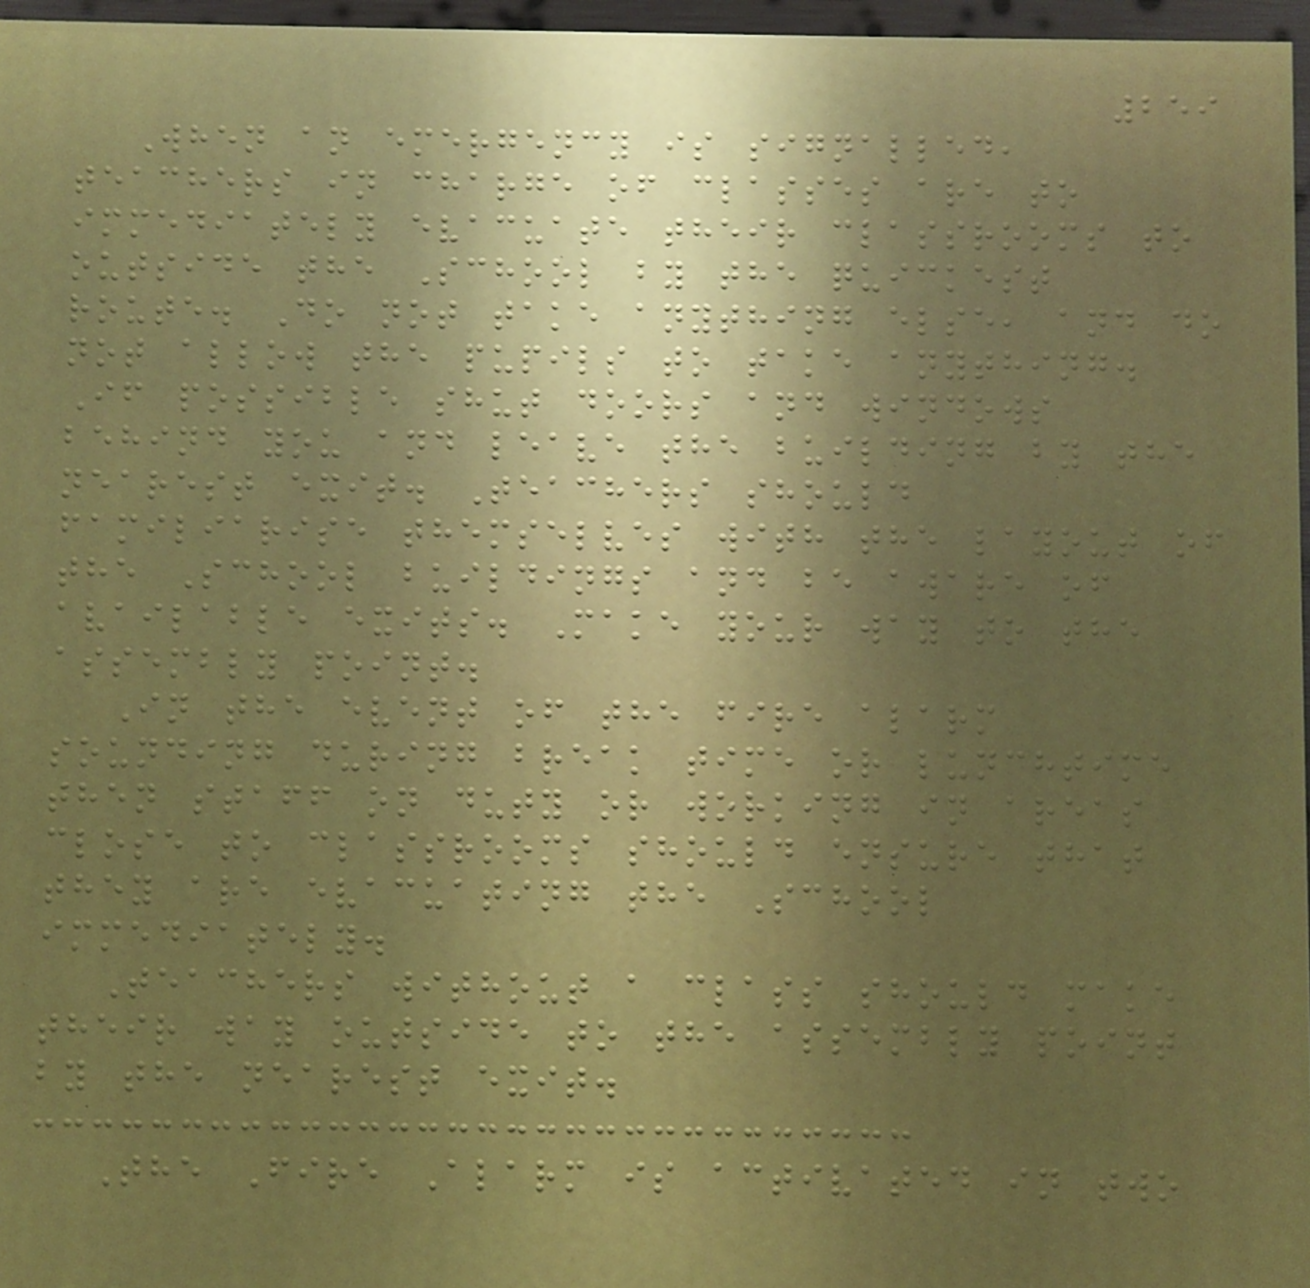259
When an emergency is signalled,
teachers in charge of classes are to
immediately evacuate their classrooms to
outside the School by the quickest
route. Do not take anything else, and do
not allow the pupils to take anything.
If possible shut doors and windows
behind you and leave the building by the
nearest exit. Teachers should
familiarise themselves with the layout of
the School buildings and be aware of
available exits. Make your way to the
assembly point.
In the event of the fire alarm
sounding during break time or lunchtime
then staff on duty or working in areas
close to classrooms should ensure that
they are evacuating the School
immediately.
Teachers without a class should make
their way outside to the assembly point
by the nearest exit.
The Fire Alarm is activated in two
